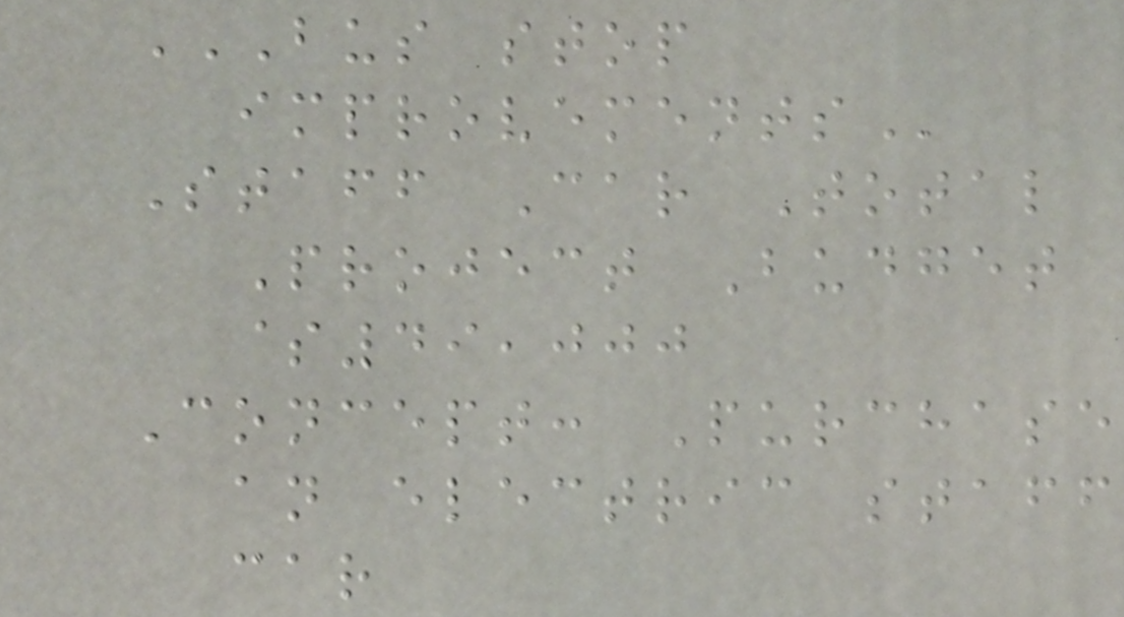BUS STOP
IMPROVEMENTS
Staff Car Total
Project Budget
$49,000
Concept: Purchase
an electric staff
car
